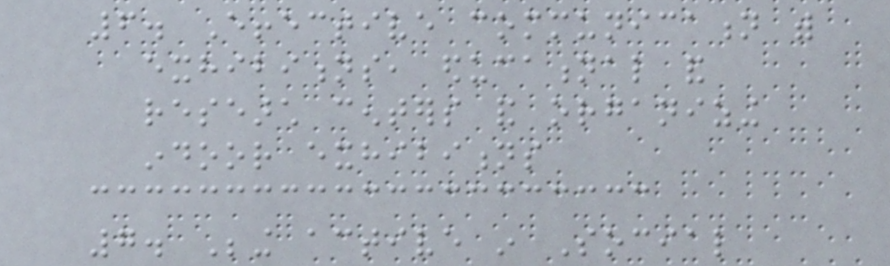6. Effective communication with
exhibitions, educational and
research centers and organizing
indoor exhibitions
7. Being active in Social
